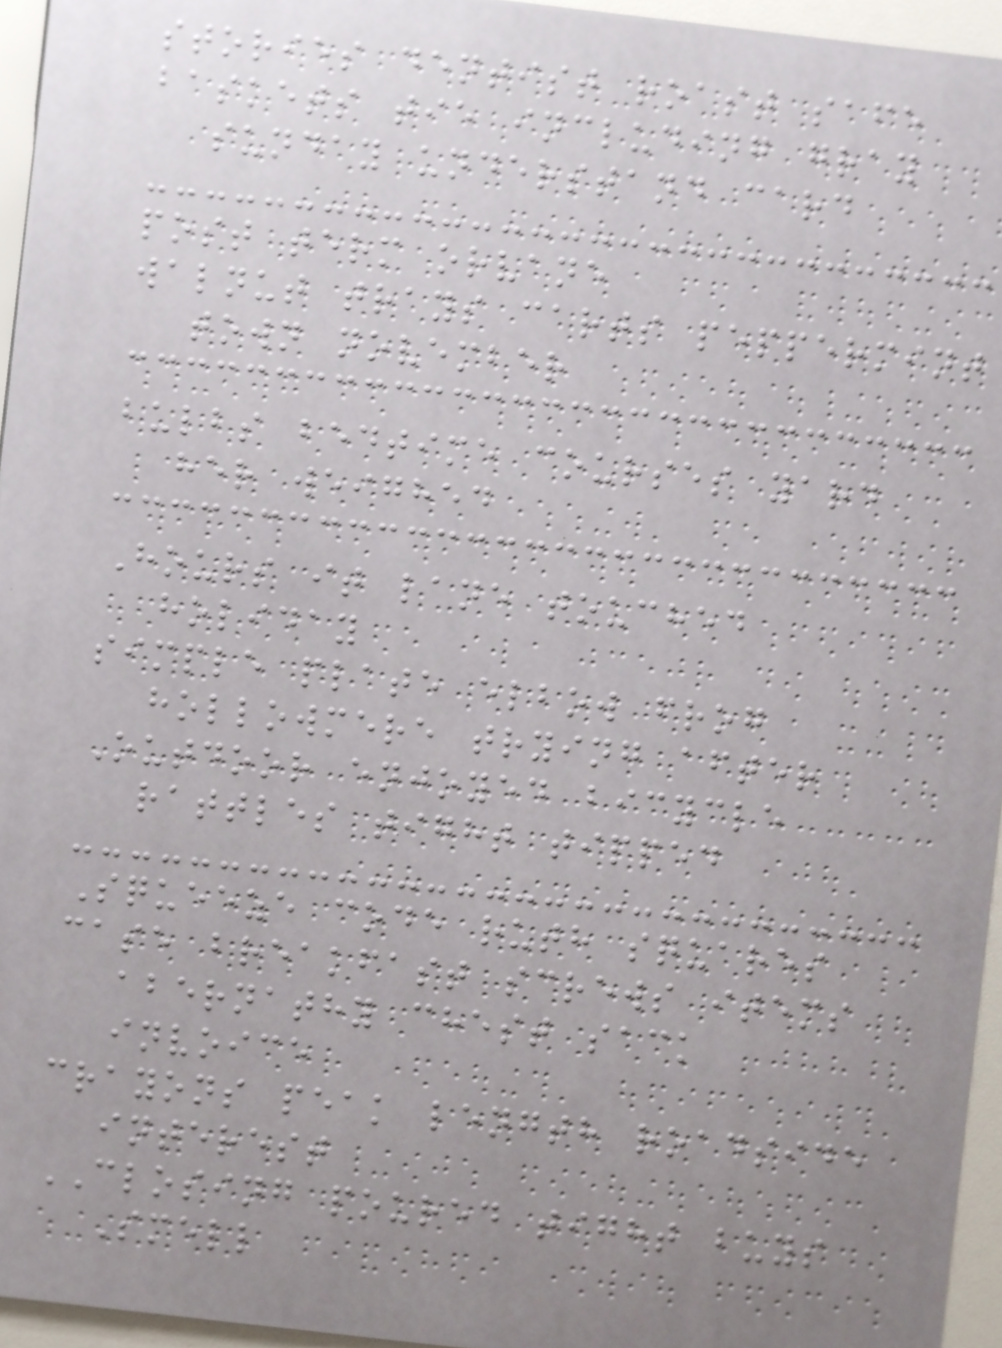stories dentist roast safe
baskets tie including gray
sunday understand card
post term orvane
walnut trays carts peppermint
town november
bulbs bedtime courses yard
her weighed
Hours it lane touched
holiday
simple plate elbow frog
hollowmere trying after
Outdoor enjoyed bicycle
rattles tight tipped
Squeeze code ruth squares
case breakfast screws items
abernathy chest sack
invoice
crayons peak length roadside
interest
CLOSING poured tight buys
Smell
